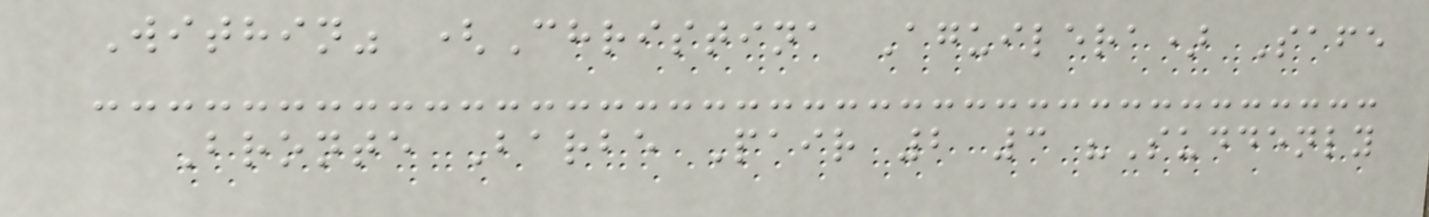Within" (Christina Aguilera) Safe
Bronte Barbe Pair 2 3 "Suddenly
